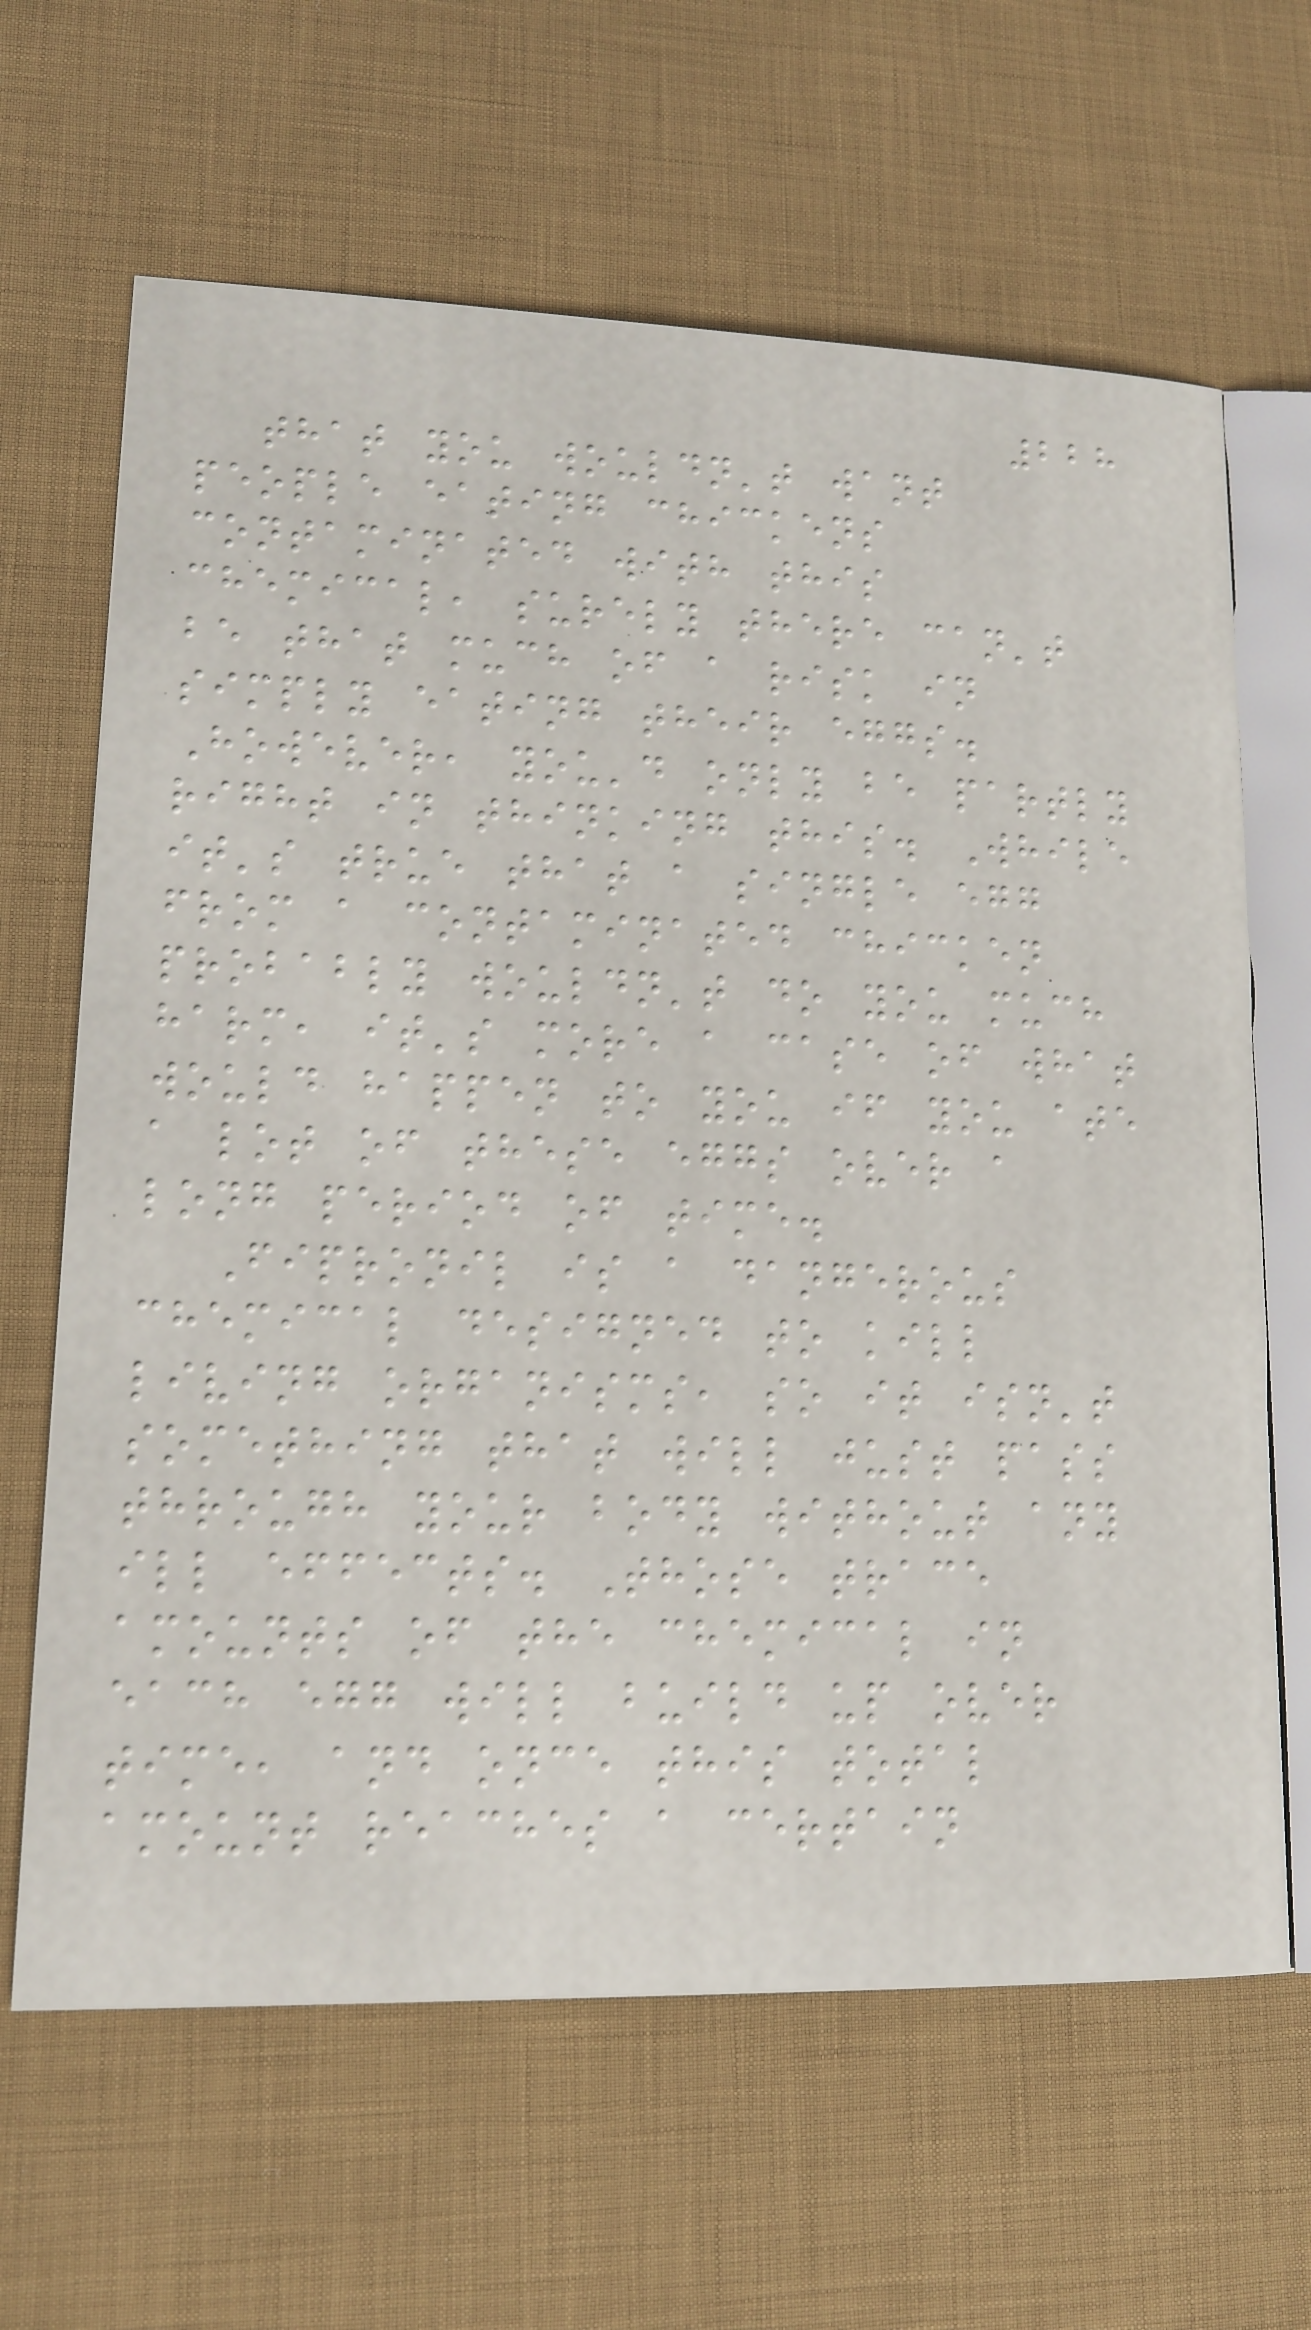228
that you wouldn't want
people eating chickens
contaminated with this
chemical, surely there can't
be that much of a risk in
simply eating their eggs.
However, you'd only be partly
right in thinking this. While
it's true that a single egg
from a contaminated chicken
probably wouldn't do you much
harm, it's more a case of what
would happen to you if you ate
a lot of these eggs over a
long period of time.
Fipronil is a dangerous
chemical designed to kill
living organisms, so it isn't
something that will just pass
through your body without any
ill effects. Those trace
amounts of the chemical in
each egg will build up over
time, and once this total
amount reaches a certain
